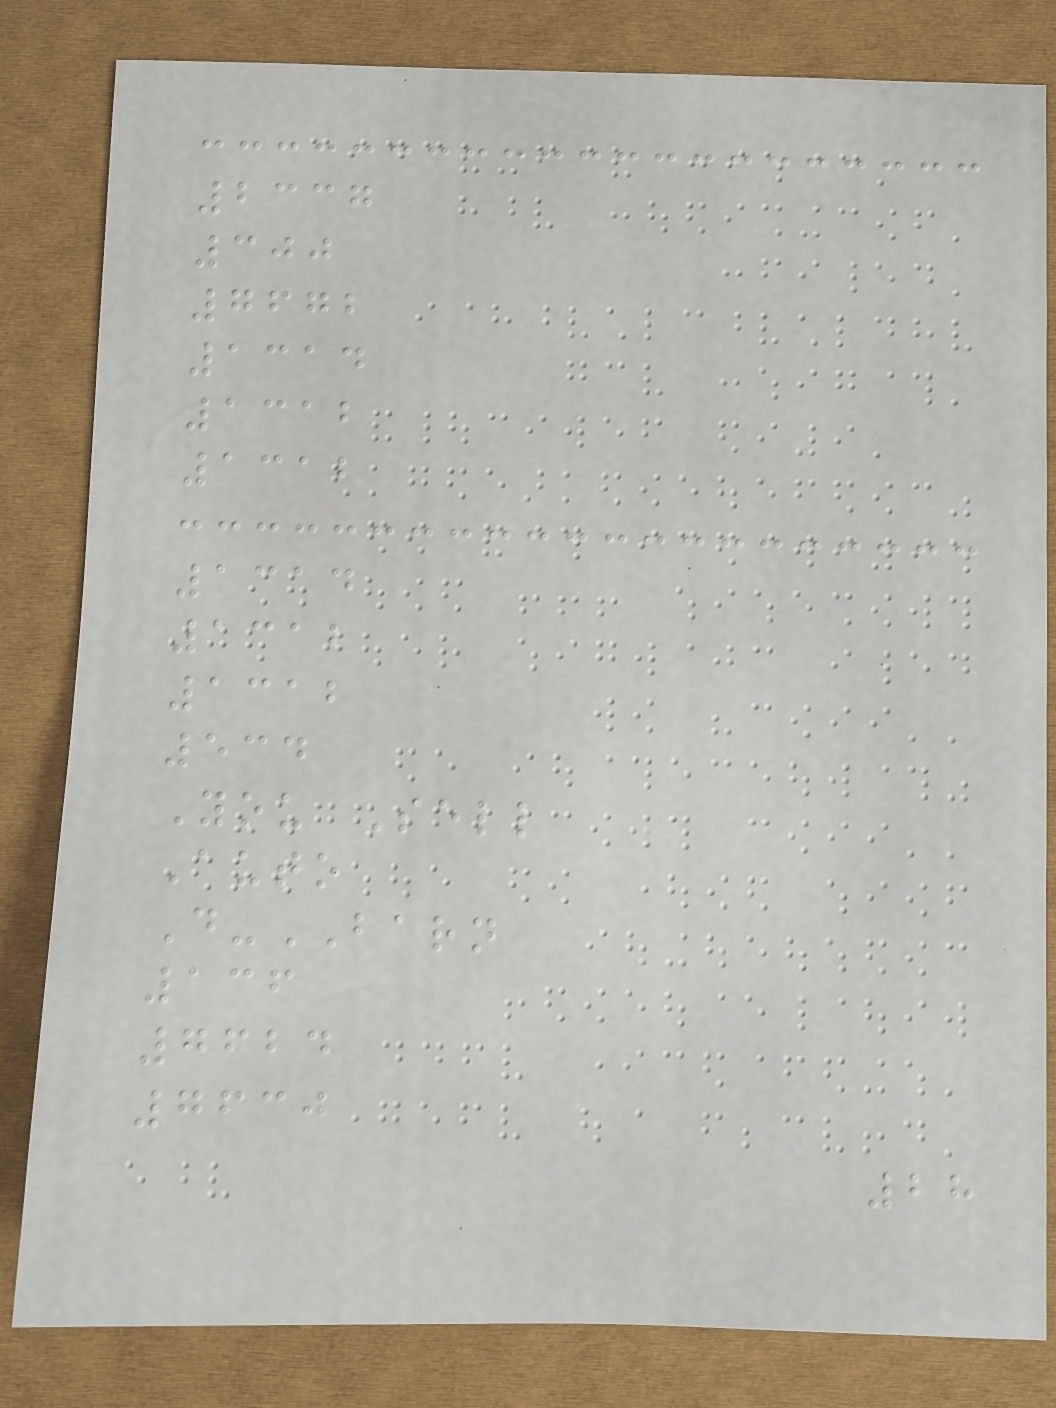2337
300
7672
1314
1312
1312
1314
1312
1312
534
You Sell
Auto
D-BARN
136
7624
7630
28
